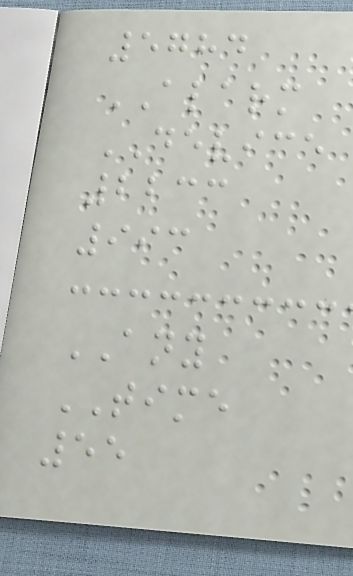5784
ALARM
DEVICE
2233
993
ANY
TIME
55
